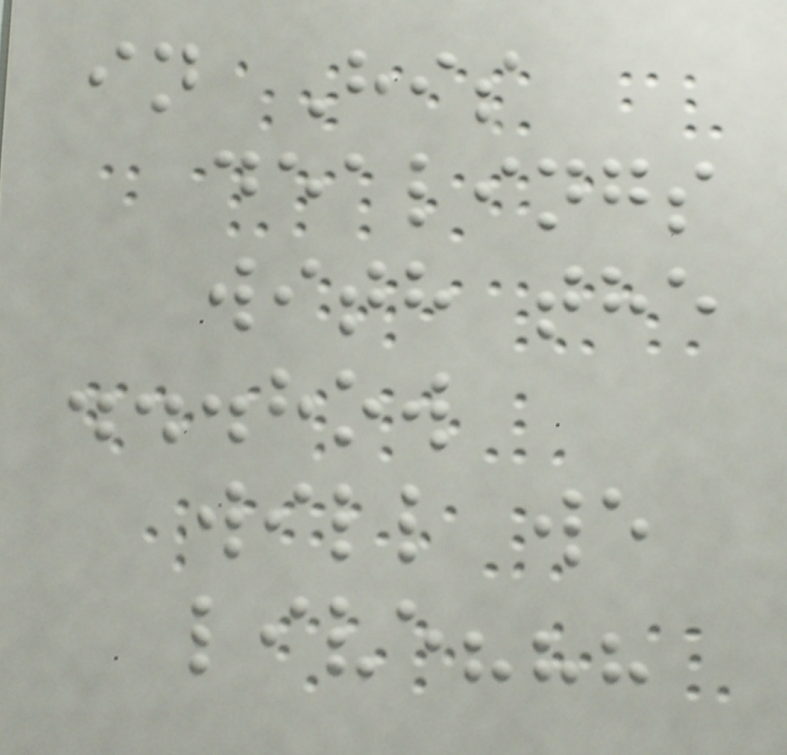in His
dealings
with the
...how
will we
live???
